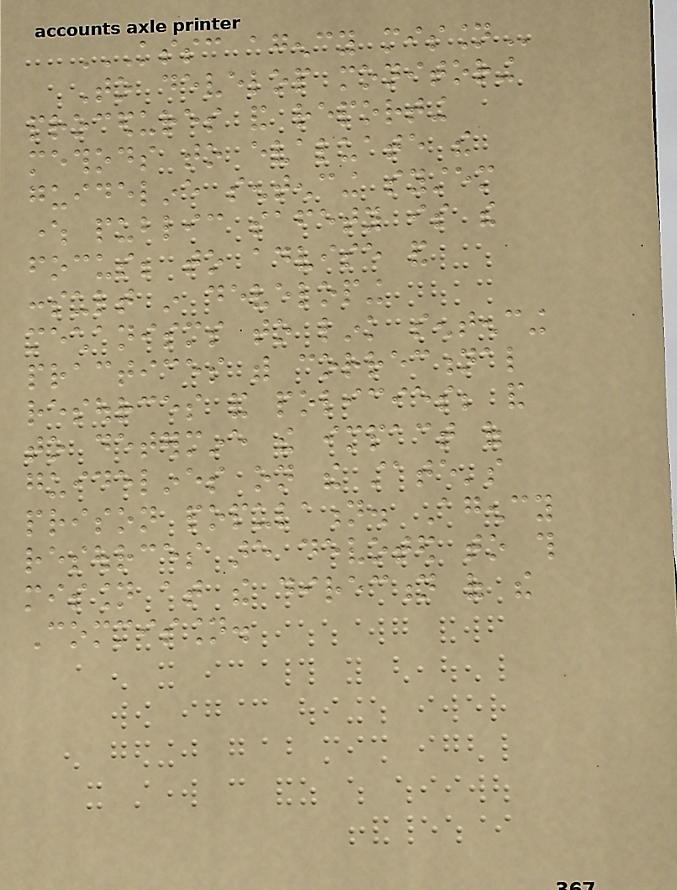KSSC AGENCY MISSION
To develop monitoring
procedures and reporting
methods to evaluate the
guideline sentencing system
where public safety is the
focus; to advise and
consult in developing
mechanisms to link sentencing
practices with correctional
resources and policies; and
to determine the impact of
guidelines on the state's
prison population. Agency
resources are devoted to this
mission at the direction of the
Commission.
